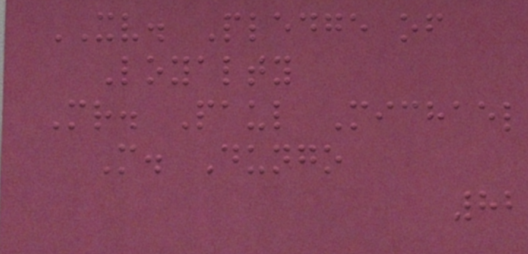XV. Pledge of
Loyalty
Mr. Paul Michael
M. Dungo
82
